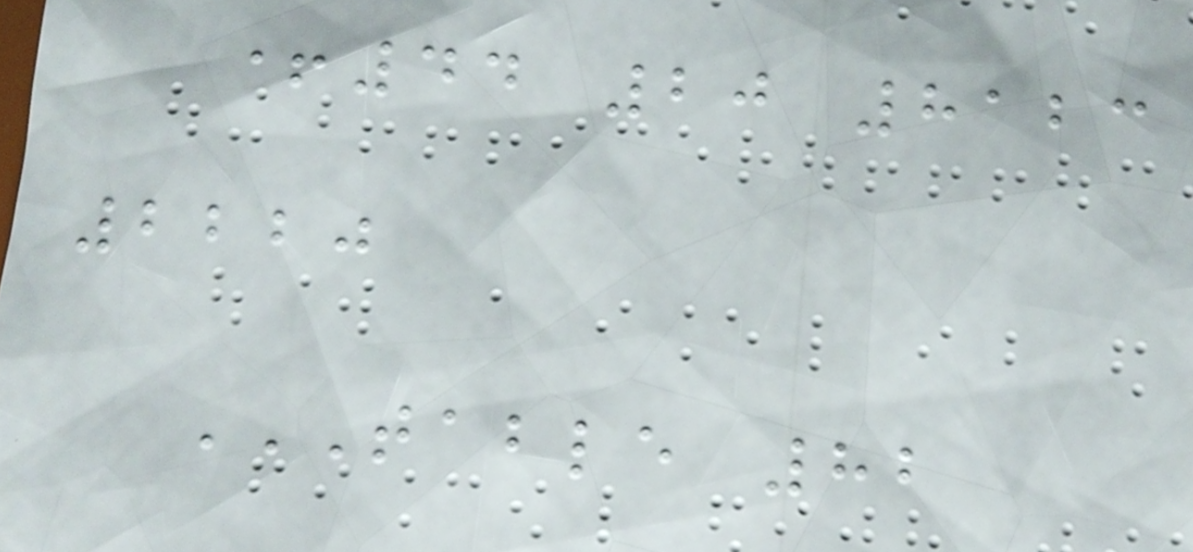+44 20 8123
2220
TABLE 82
